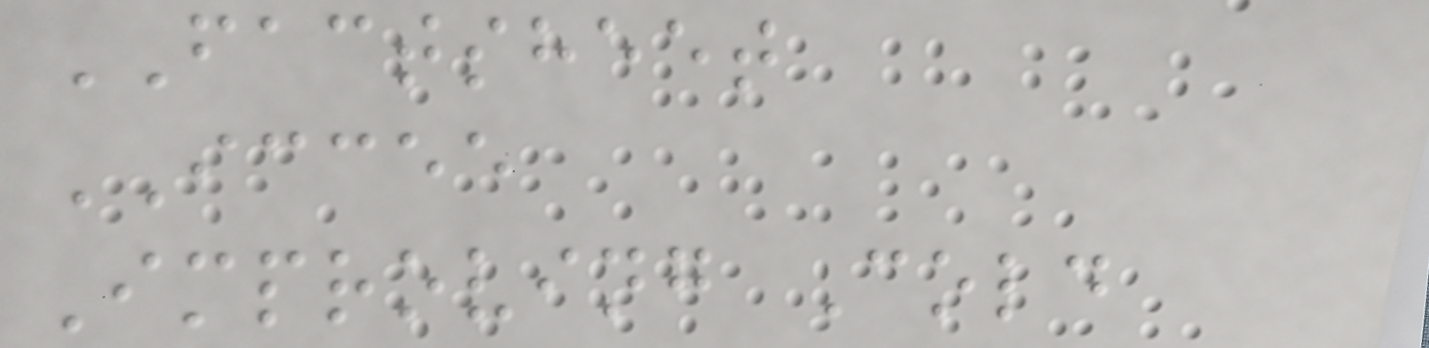FACTSHEET
ICCEE
Improving Cold
